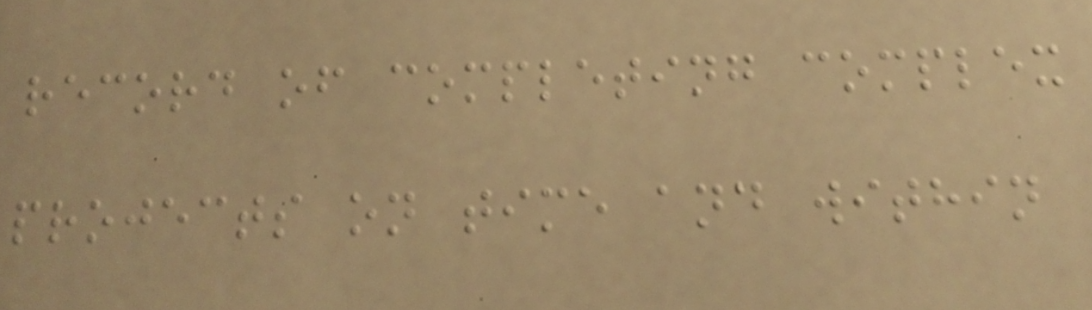record of completing complex
projects on time and within
